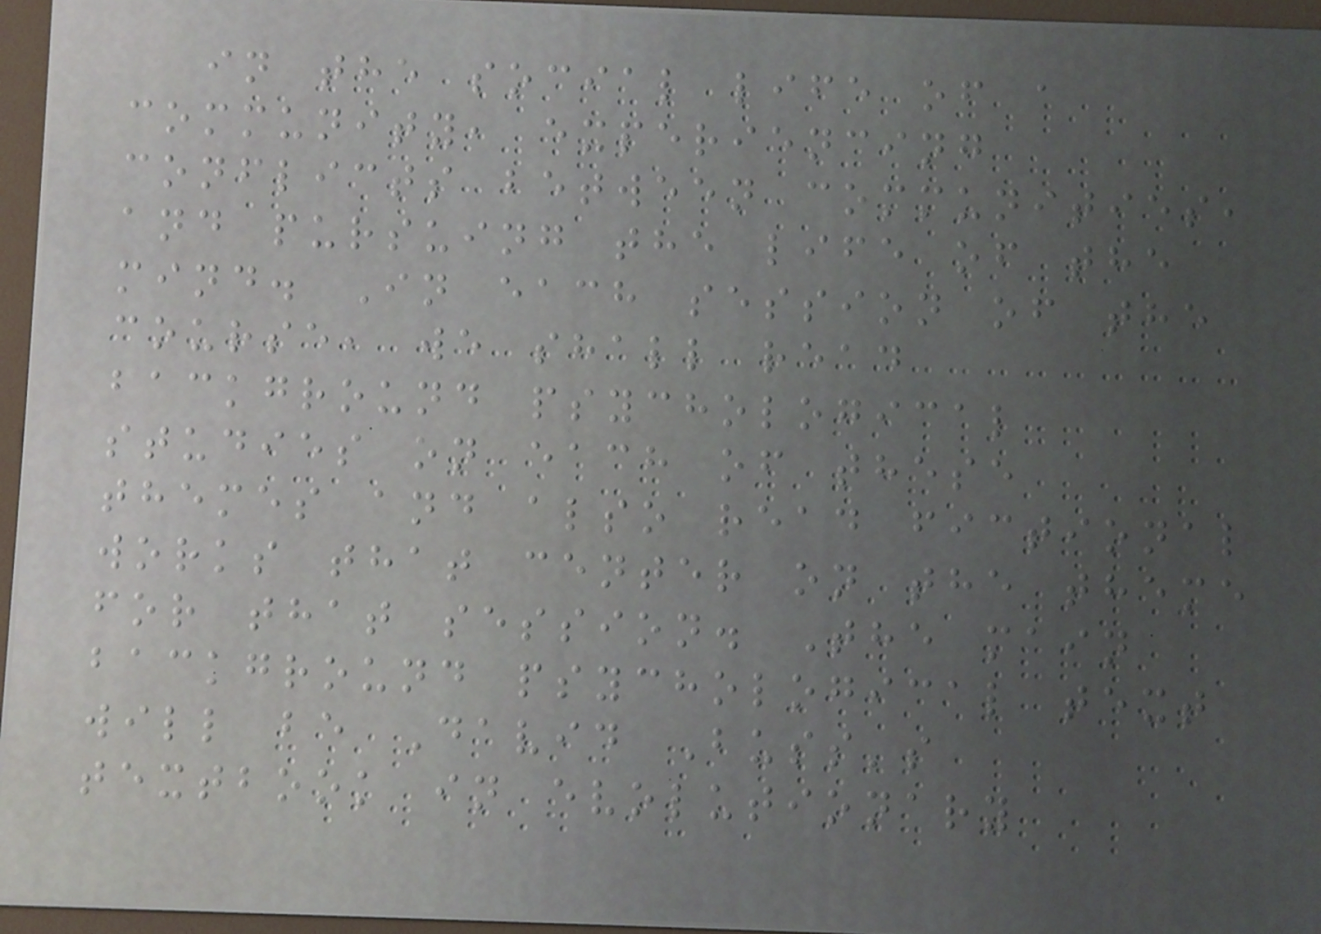in the social life of a
community, experiencing
conflicts between communities,
and pursuing the life of the
mind. In each session of the
course, we shall read
background psychological
studies on each of these
themes and also read fictional
works that center on the theme
for that session. The main
background psychological text
will be David Buss's
textbook in evolutionary
